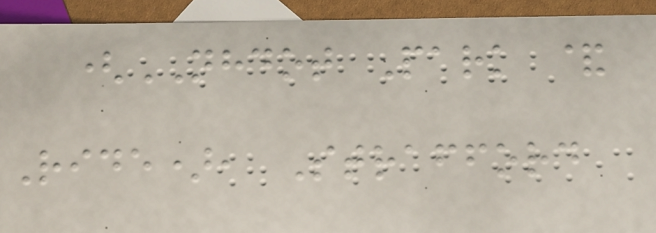(NHDOT Park &
Ride), Strafford
